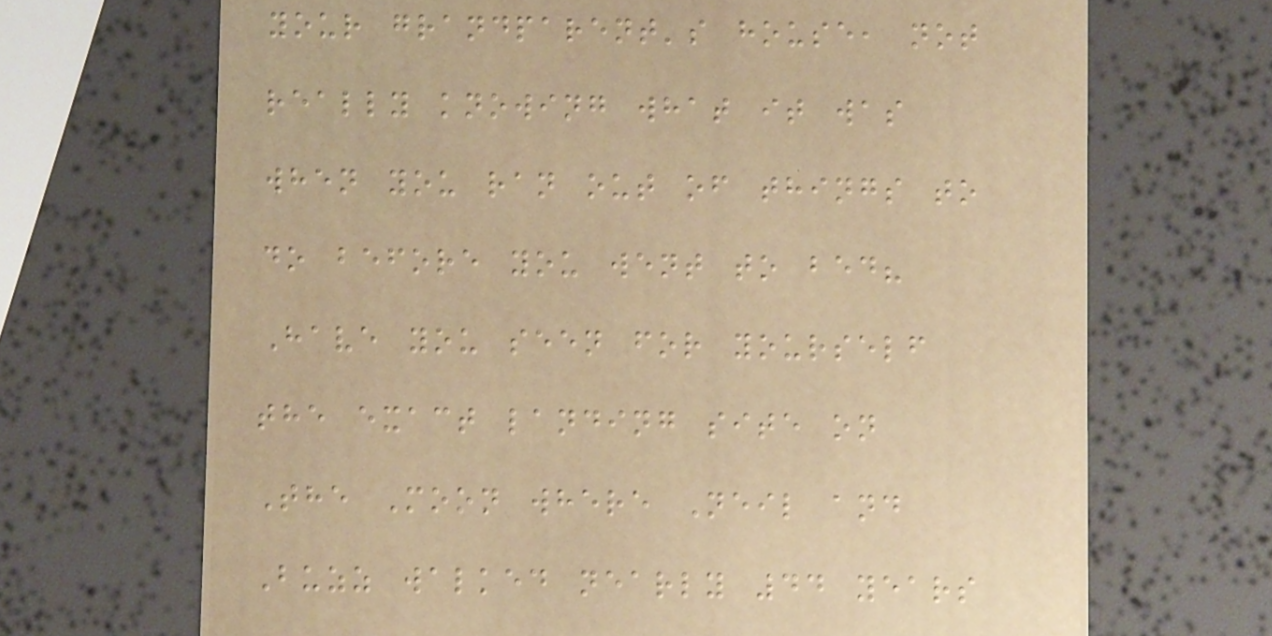your grandparent's house, not
really knowing what it was
when you ran out of things to
do before you went to bed?
Have you seen for yourself
the exact landing site on
The Moon where Neil and
Buzz walked nearly 44 years
